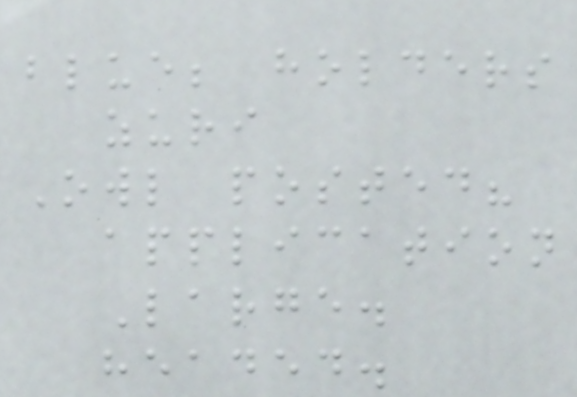blue; holders
zuri
Owl posted?
application
Large.
headed.
